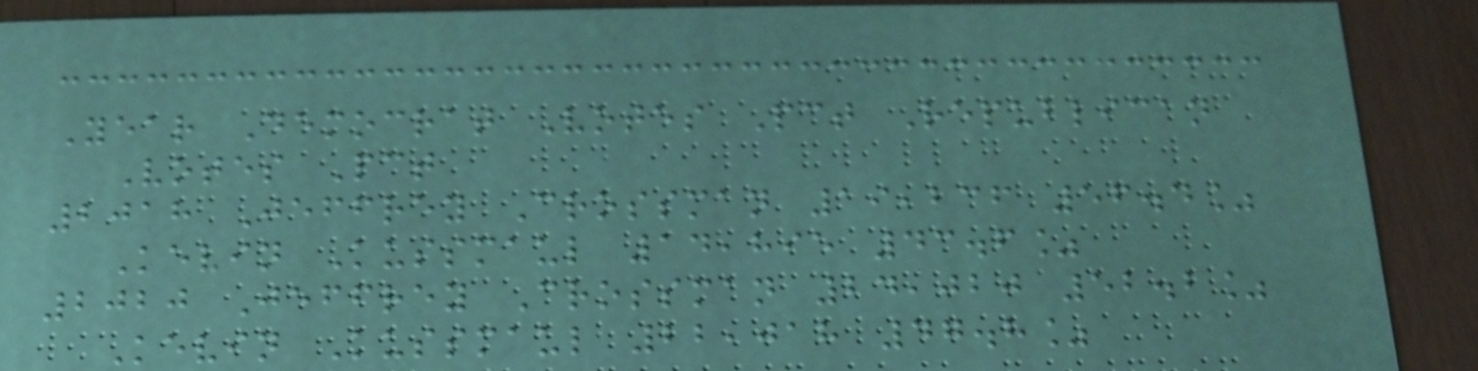Year Democrat Votes Pct Republican
Votes Pct
2018 Jeffrey Crossman 19,236 56.4%
Kevin Kussmaul 14,895 43.6%
2020 Jeffrey Crossman 24,020 52.2%
Kevin Kussmaul 22,018 47.8%
